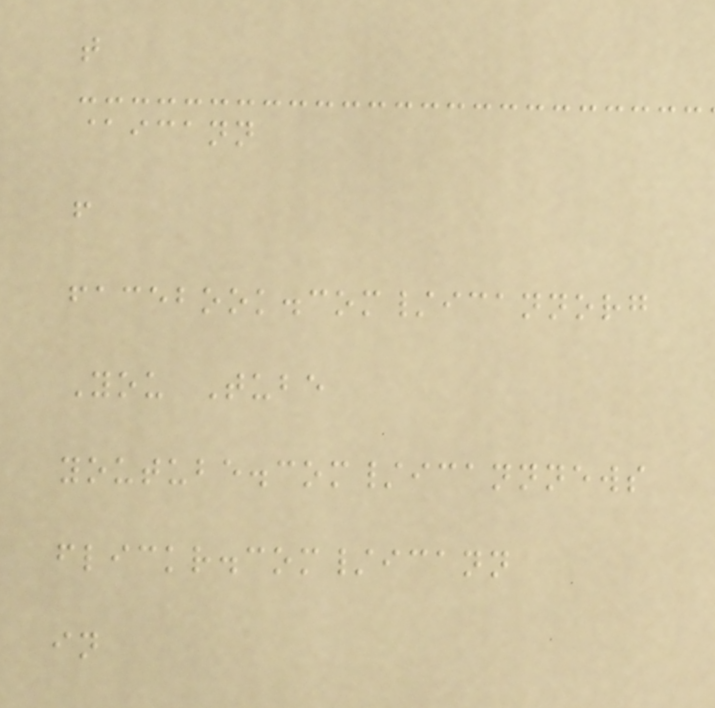t
@icann
f
facebook.com/icannorg
You Tube
youtube.com/icannnews
flickr.com/icann
in
